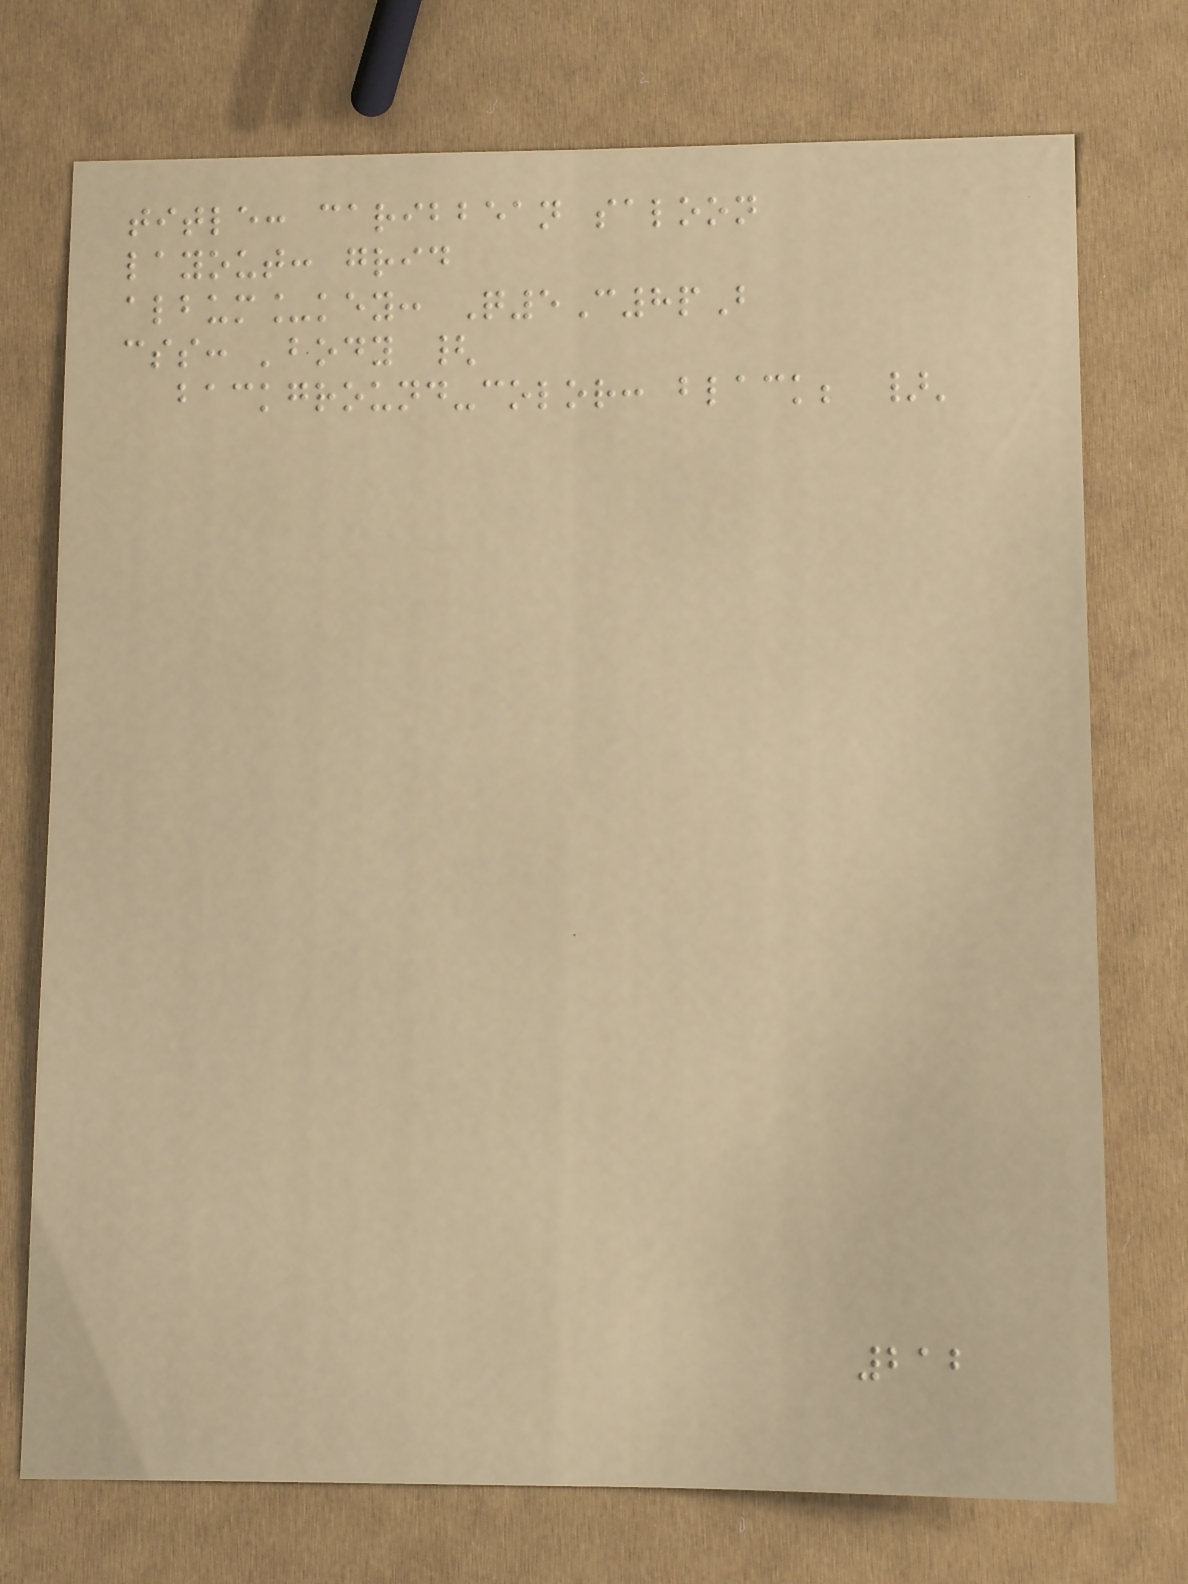title: caribbean saloon
layout: grid
album_key: Q5C8pB
css: 'body {
background-color: black; }'
212
